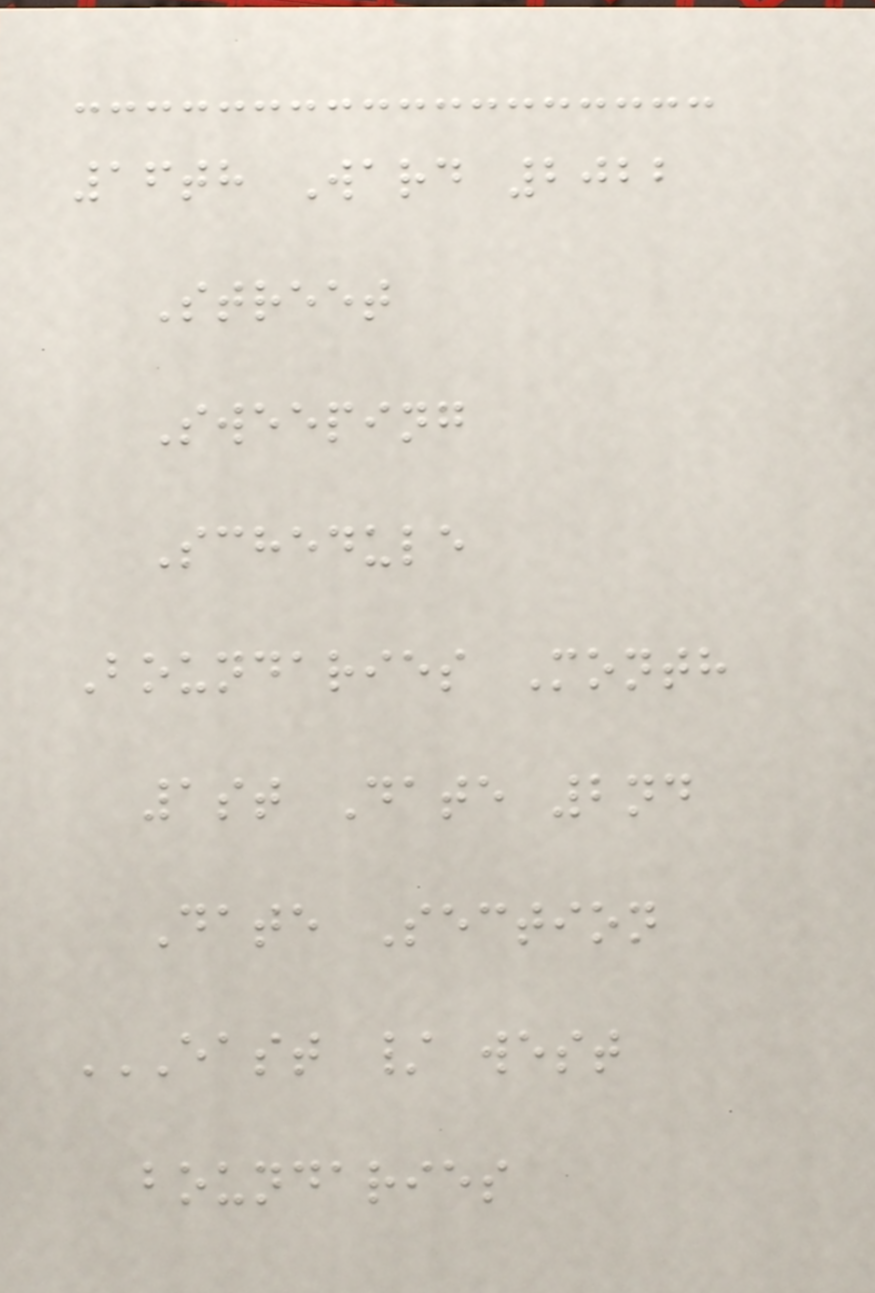16th Ward 2022
Street
Sweeping
Schedule
Boundaries Month
1st Date 2nd
Date Section
EAST / WEST
BOUNDARIES
